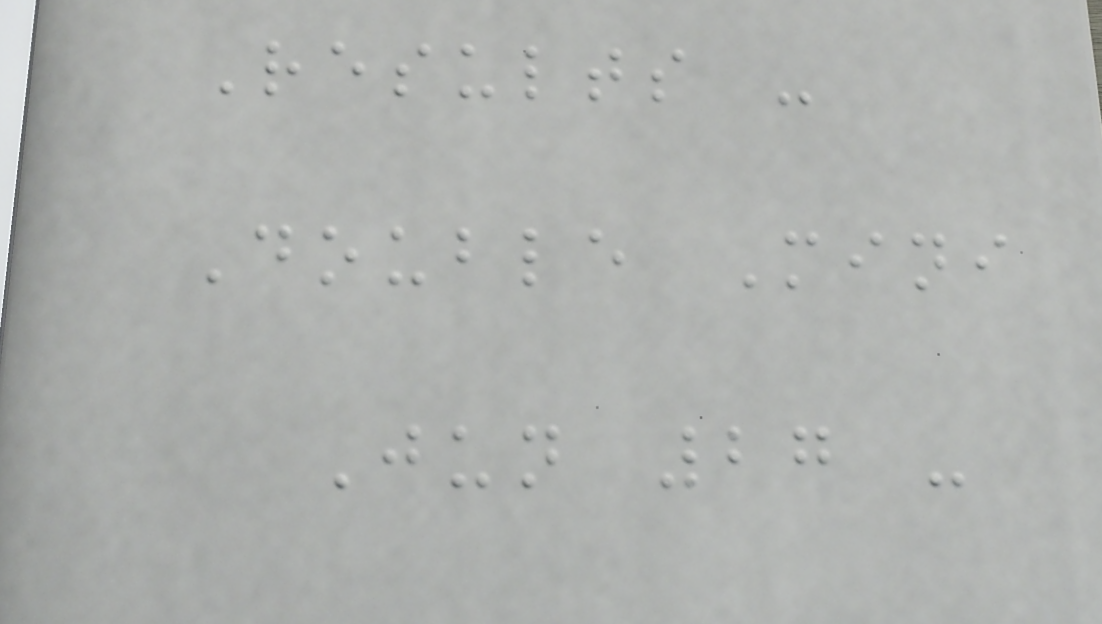Results -
Double Mini
Jun 27 -
